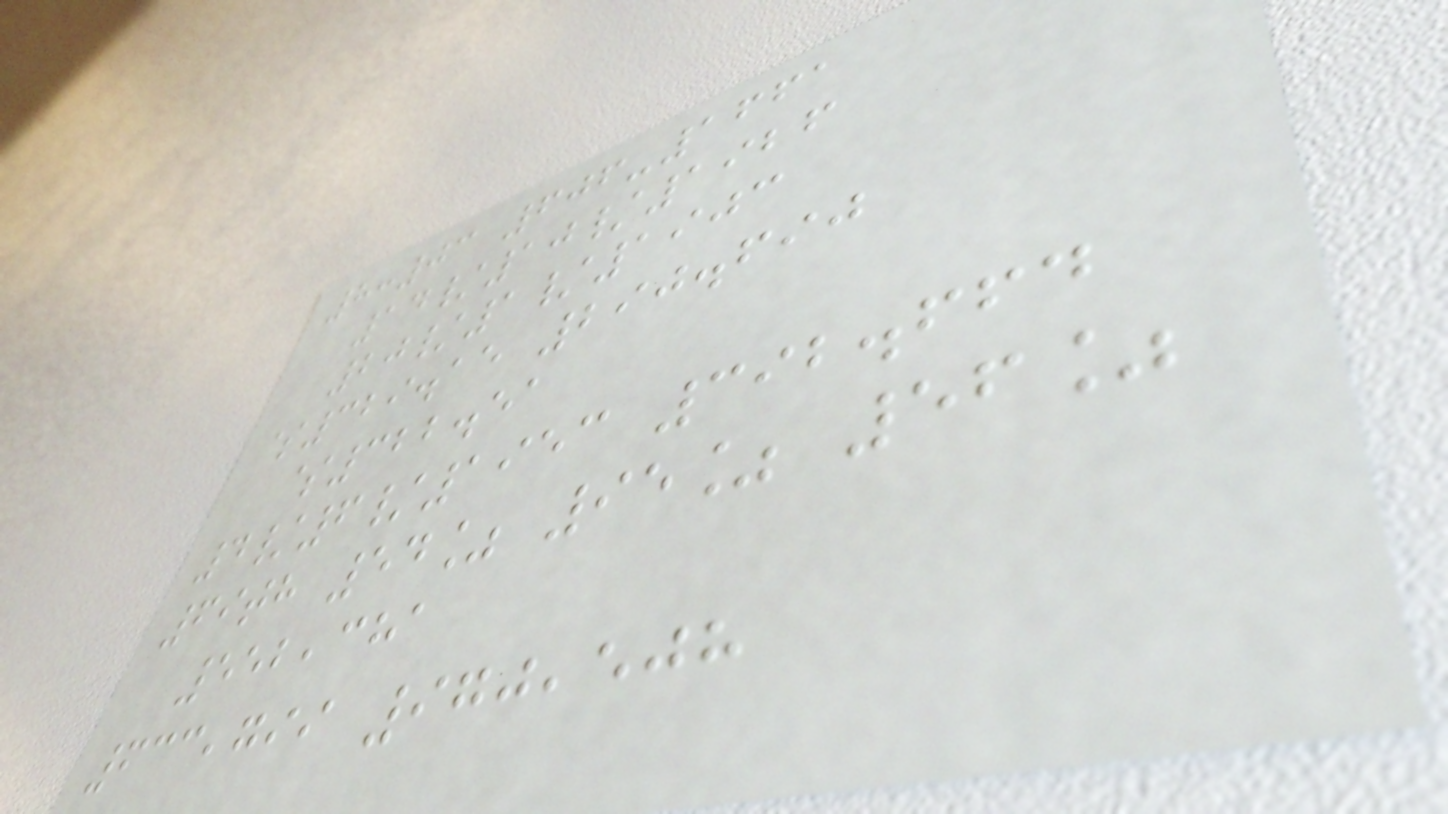8:03 606-1661
14/10/1926
20/1/1903
$329.15 290.690
$322.51
4/6/1953 392.664
69th 54% 95% 56%
552,381
633,799 970,508
